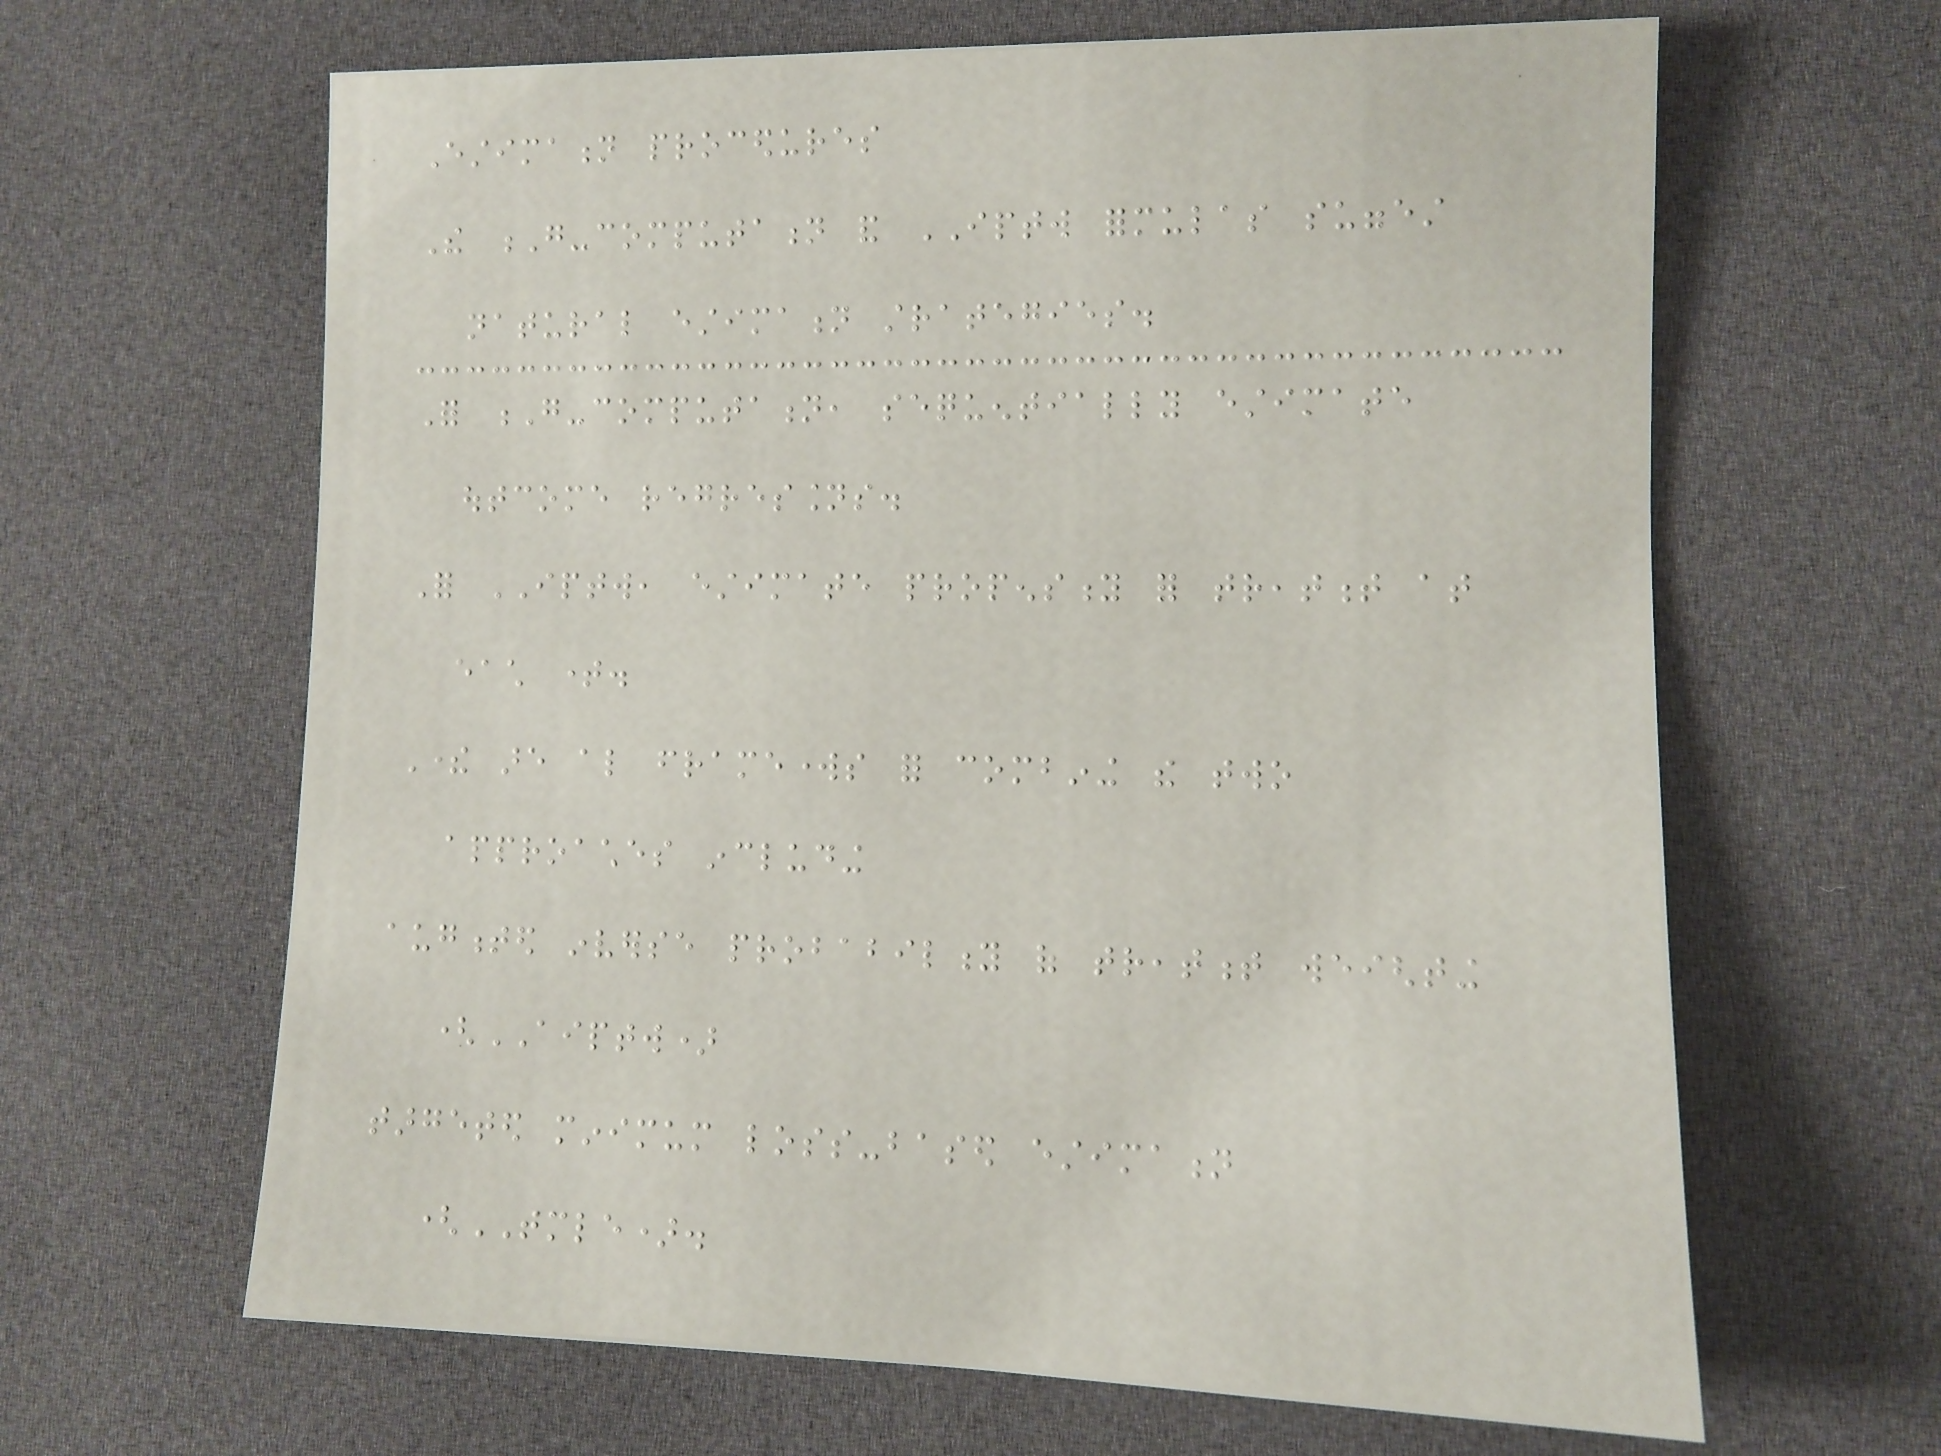Estimation procedures
The G-computation and IPTW formulas suggest
natural estimation strategies.
For G-computation, sequentially estimate
outcome regressions.
For IPTW, estimate propensity for treatment at
each time.
There are also frameworks for combining the two
approaches including
augmented inverse probability of treatment weighting
(AIPTW)
targeted minimum loss-based estimation
(TMLE).
